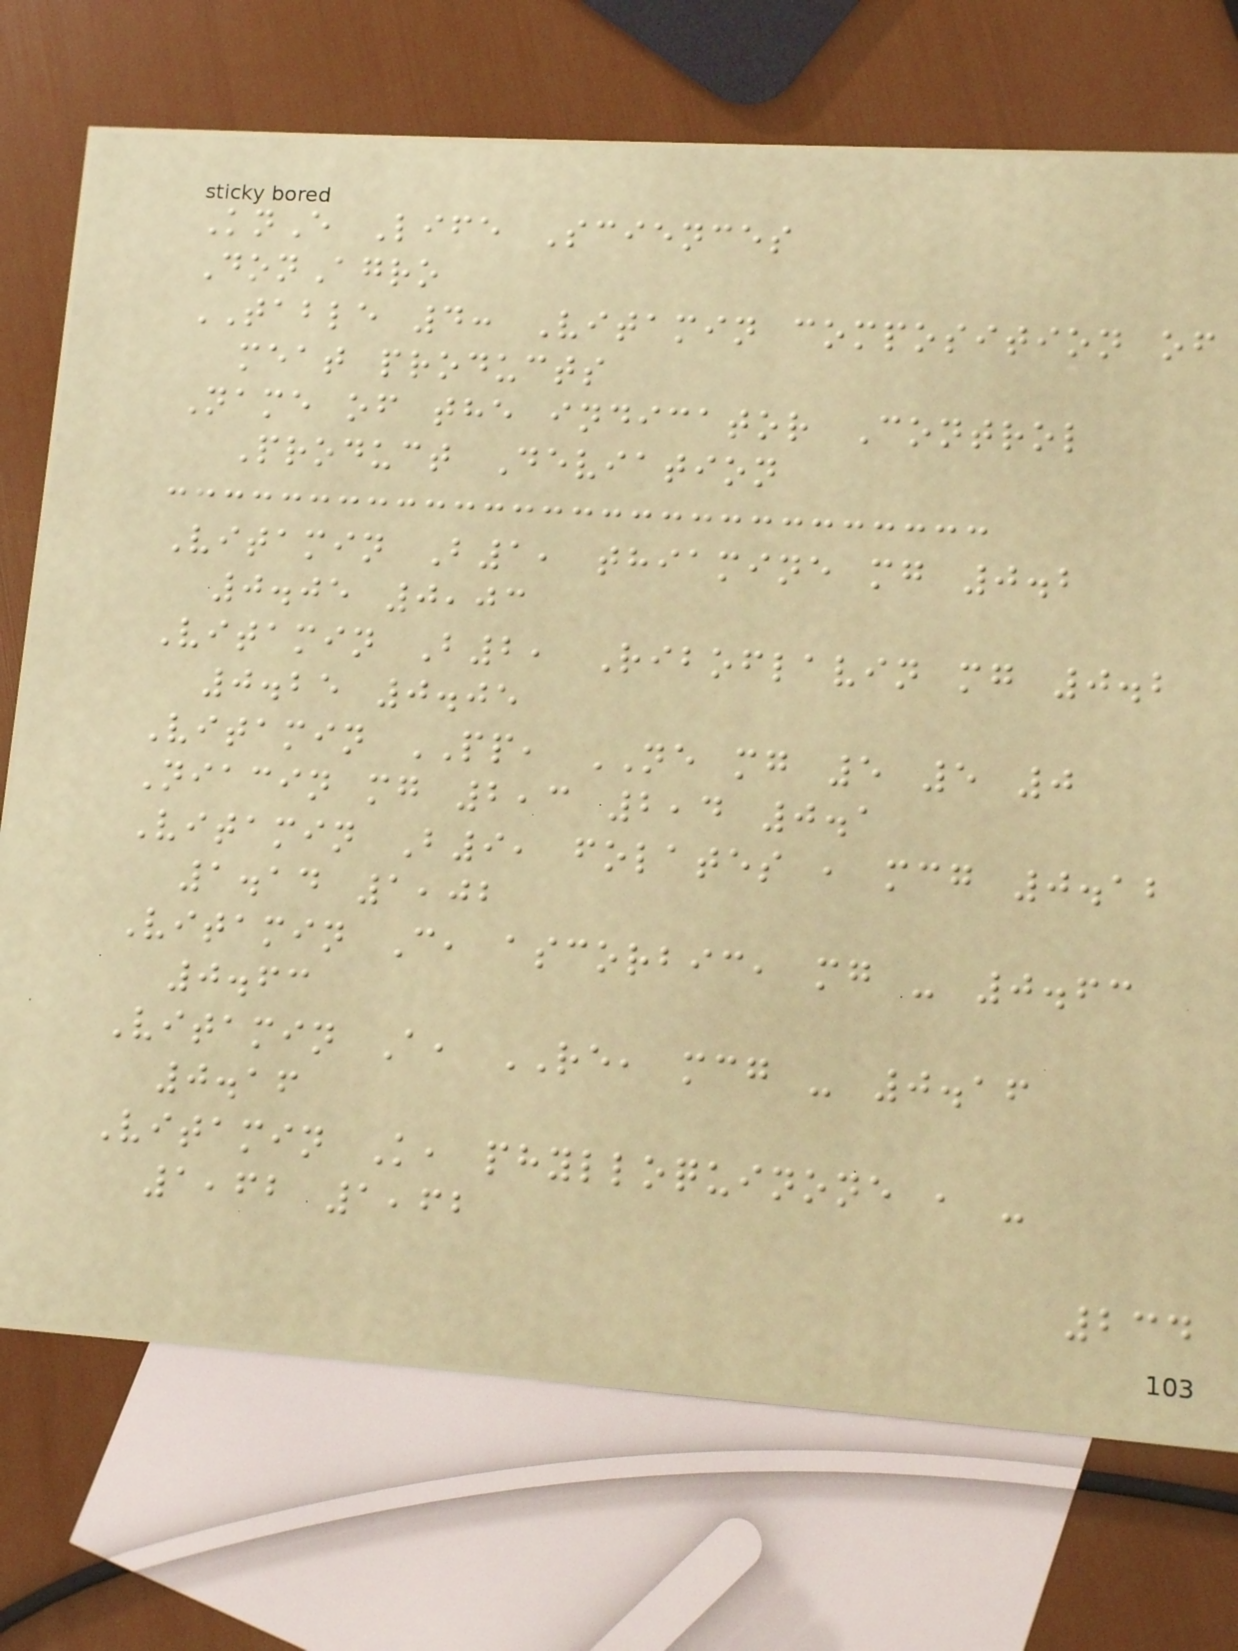KnE Life Sciences
DonAgro
TABLE 4: Vitamin composition of
meat products
Name of the indicator Control
Product Deviation
Vitamin B1, thiamine mg 0.2
0.05 0,03
Vitamin B2, Riboflavin mg 0.2
0.25 0.05
Vitamin PP, NE mg 5 5 0
Niacin mg 2,3 2,4 0.1
Vitamin B9, folates , mcg 0.12
1.14 1,02
Vitamin C, ascorbic, mg - 0.63
0.63
Vitamin A, RE, mcg - 0.16
0.16
Vitamin K, phylloquinone , -
1,62 1,62
234
